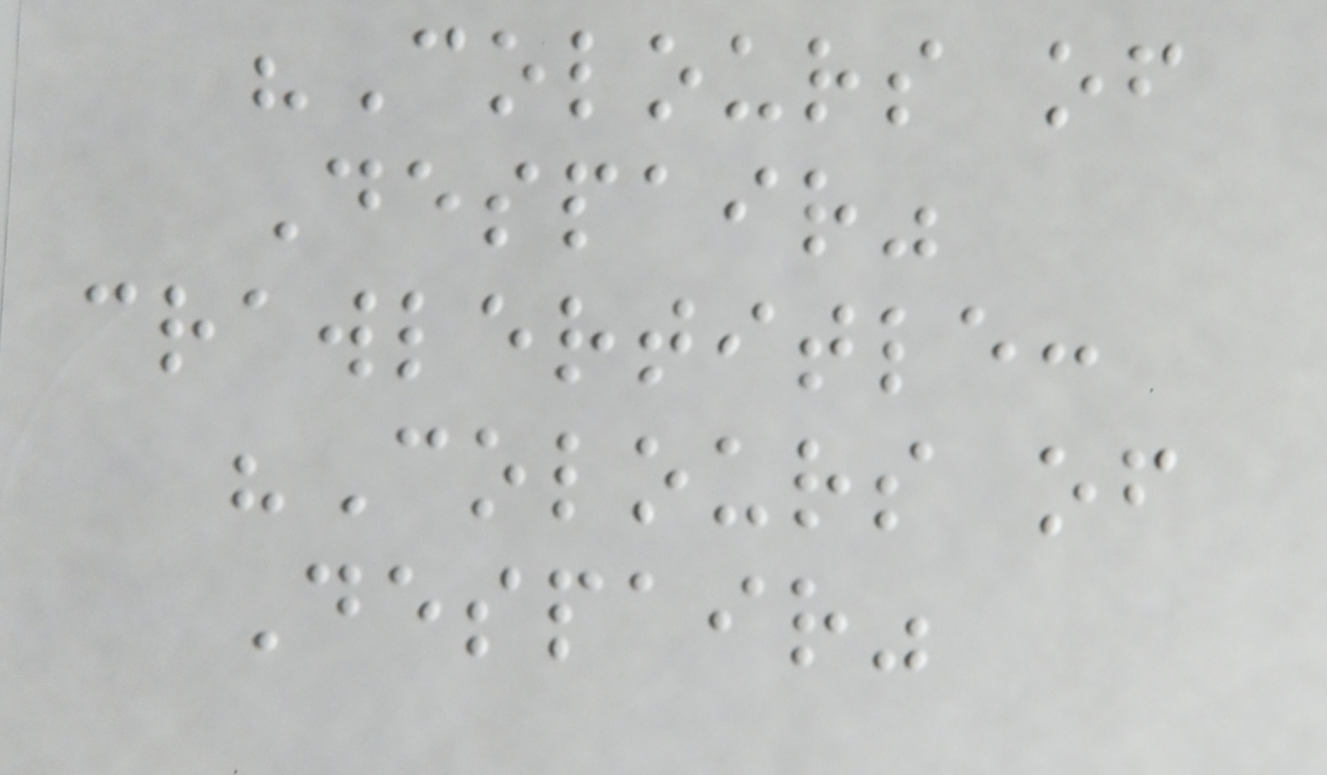"Colours of
Despair"
crawlertitle:
"Colours of
Despair"
